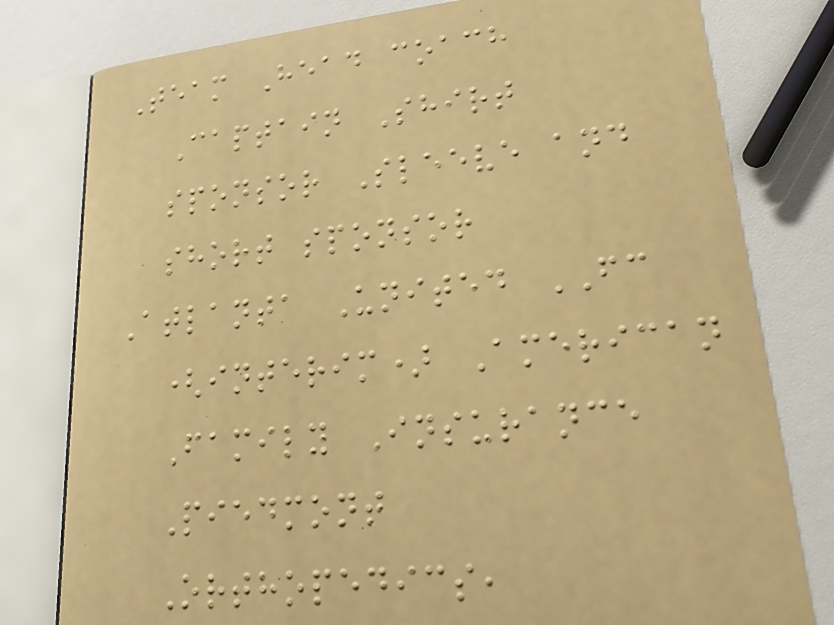Team Head coach
Captain Shirt
sponsor Sleeve and
short sponsor
Atlanta United FC
(interim) American
Family Insurance
Piedmont
Orthopedics,
